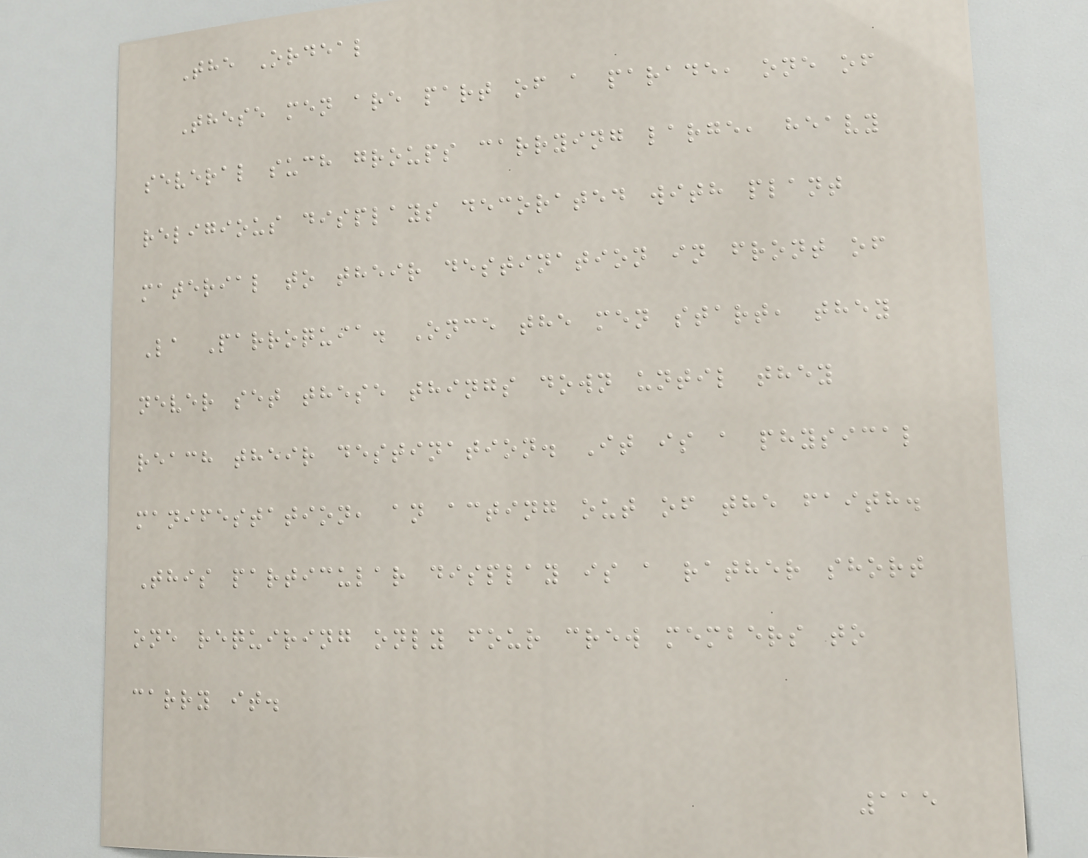The Ordeal
These men are part of a parade, one of
several such groups carrying large, heavy
religious displays decorated with plant
material to their destination in front of
La Parroquia. Once the men start, they
never set these things down until they
reach their destination. It is a physical
manifestation, an acting out of the faith.
This particular display is a rather short
one requiring only four crew members to
carry it.
115
